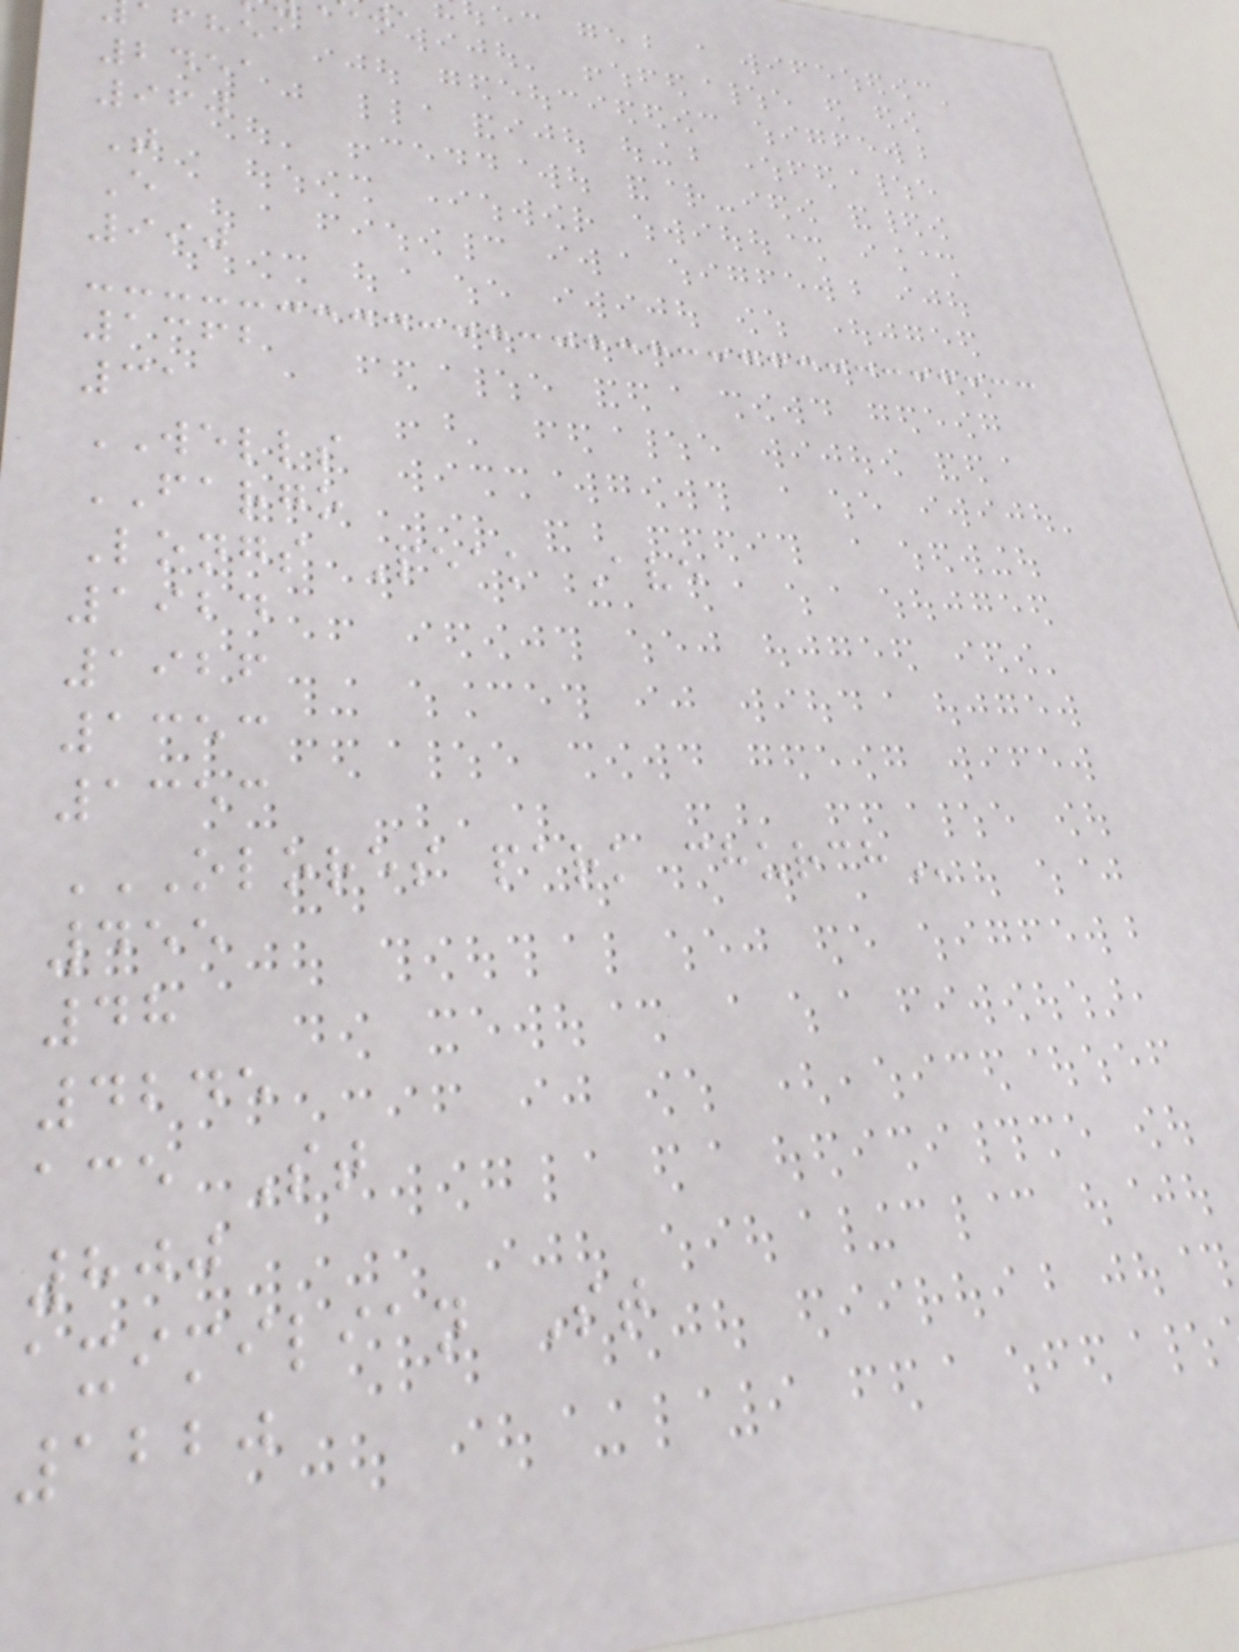fhea
2451
960
T
E
990
1362
31
WELLS
FARGO
Longs Peak Ave
1924
1926
1353
1353
OLORES PARK CHURCH
455
48
4245
ace St
800
aximilian St
1220
